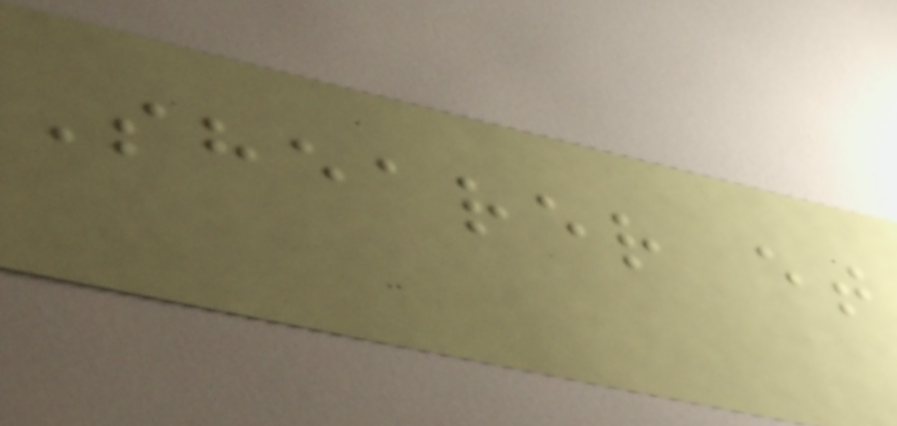Shearer et
